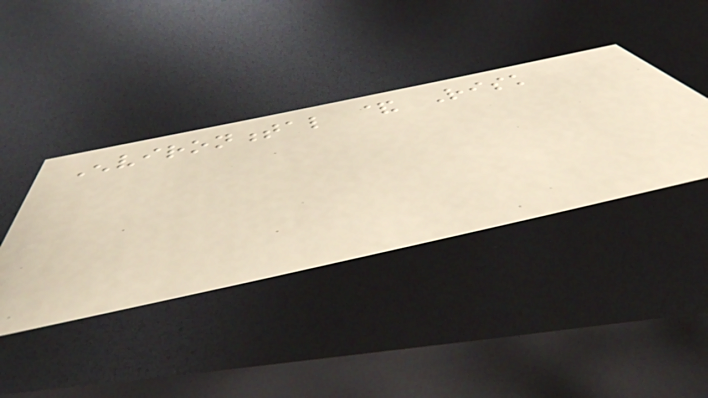Environmental & Risk
